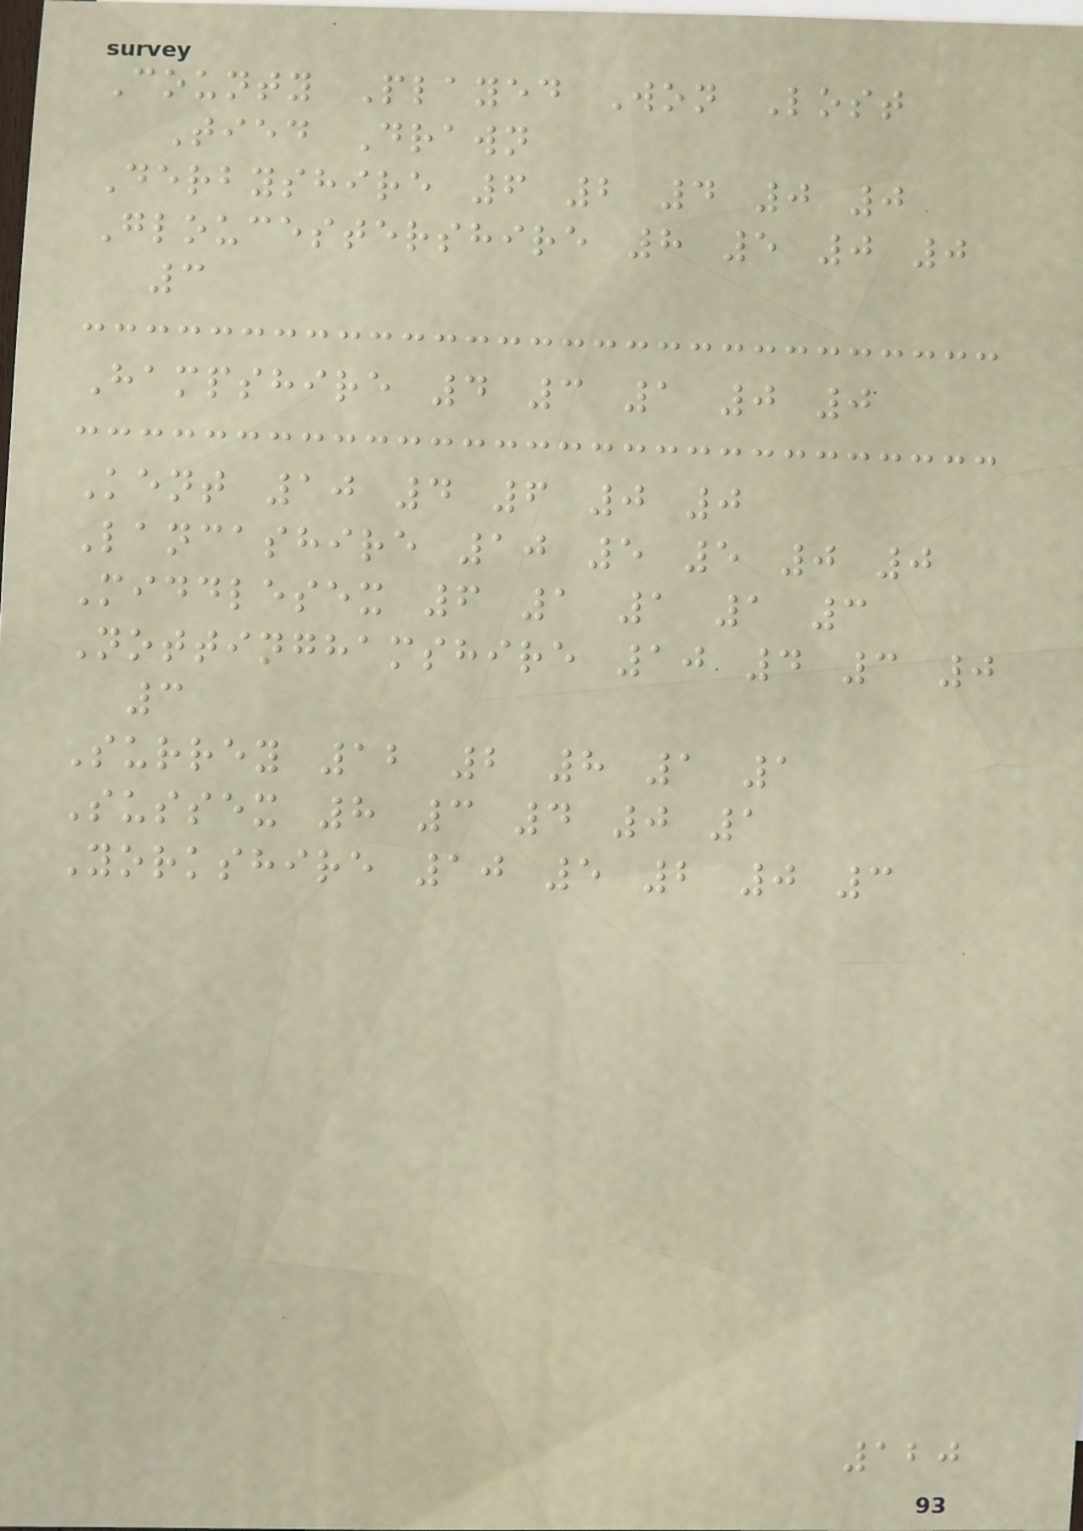County Played Won Lost
Tied Drawn
Derbyshire 6 2 4 0 0
Gloucestershire 8 5 0 0
3
Hampshire 4 3 1 0 0
Kent 10 4 6 0 0
Lancashire 10 5 5 0 0
Middlesex 6 1 1 1 3
Nottinghamshire 10 4 3 0
3
Surrey 12 2 8 1 1
Sussex 8 3 4 0 1
Yorkshire 10 5 2 0 3
120
